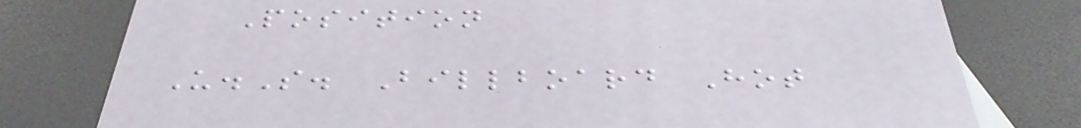Position
U.S. Billboard Hot
